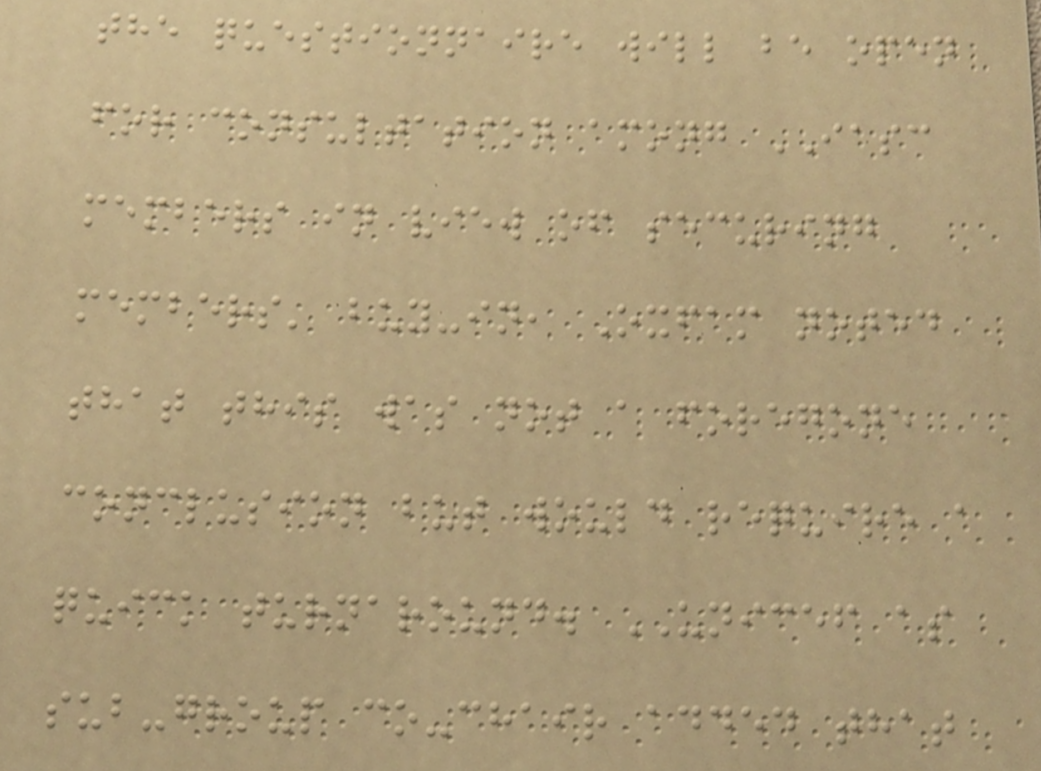the questionnaire will be open
for consultation among IASC
members in view of securing
members' buy-in, Oxfam noted
that this was not a foregone
conclusion but would require a
quick turnaround. UNICEF as
sub-group co-chair added that
